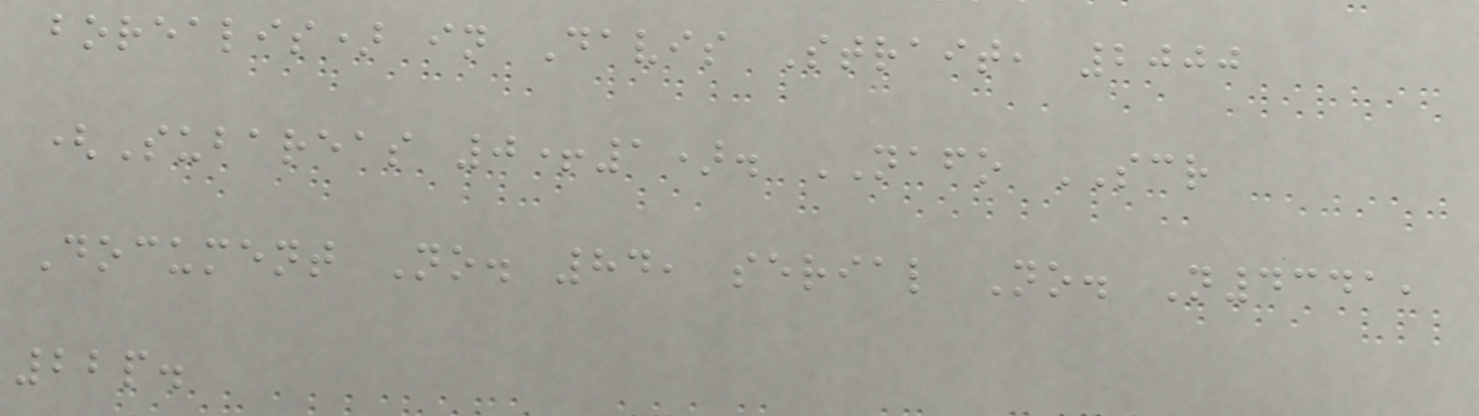borealis) in Davis Strait, 2000
(Subareas 0+1). NAFO SCR
Document No. 84, serial No. N4341,
22p.
